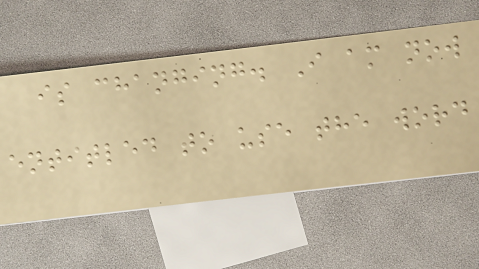is changing. I am now
entitled to use the word
